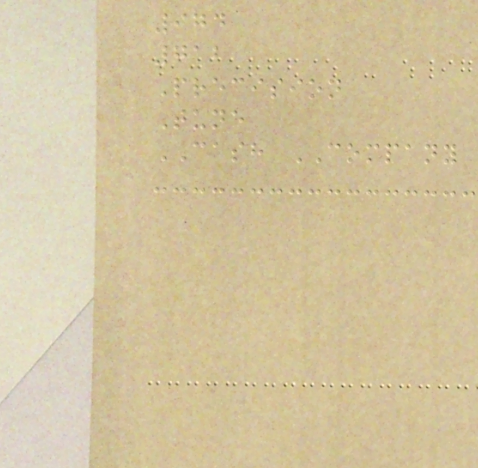974
712
Precision
Tune
CASH COMPANY
